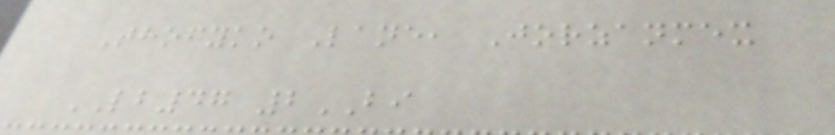Thofyko Lane, Jorzanmex
LB47 2BI
